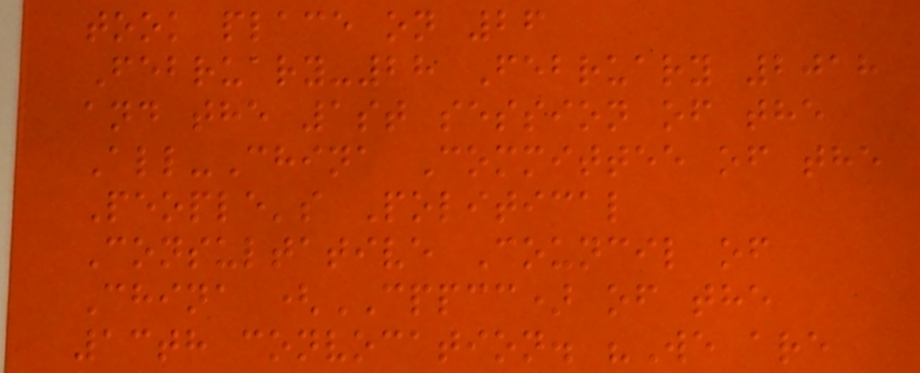took place on 26
February-28 February 2018
and the 1st session of the
All-China Committee of the
People's Political
Consultative Council of
China (CPPCC) of the
13th convocation. "We are
